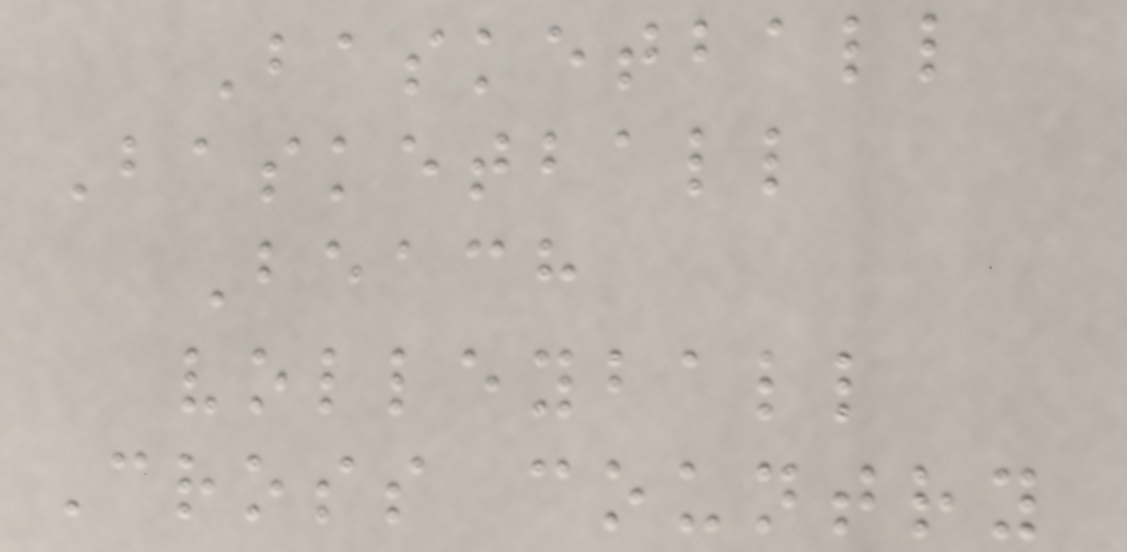Basketball
Basketball
Beach
volleyball
Cross country
